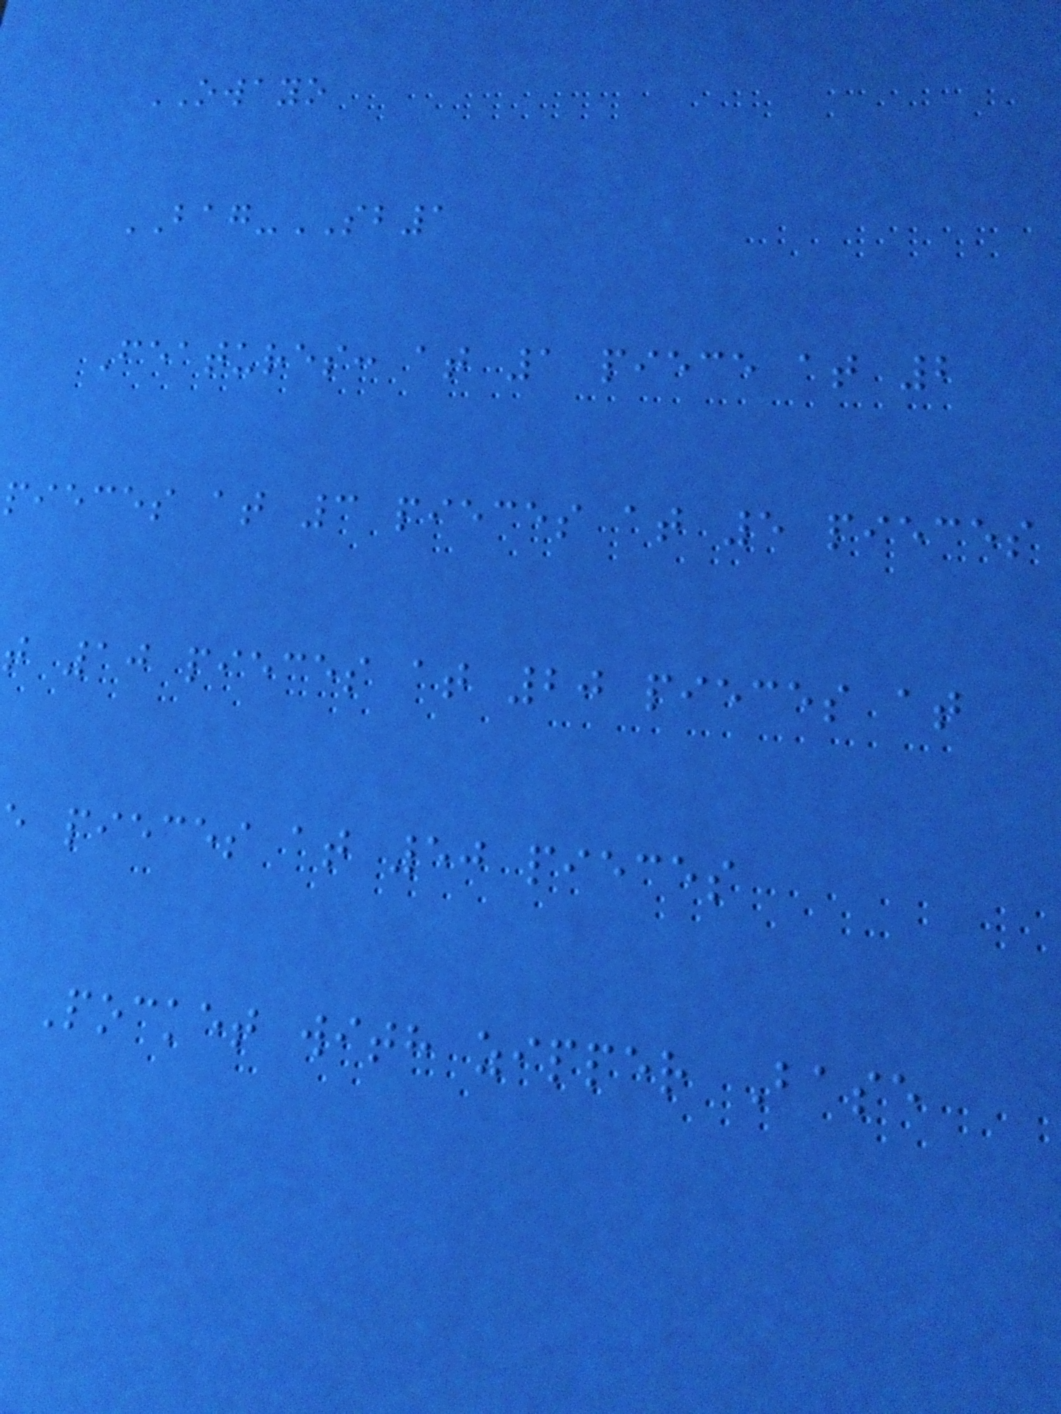OWAYO
BAG-SB1
Features: at 1 piece at 2
pieces at 3 pieces at 5 pieces
t 10 pieces at 20 pieces at
e pieces at 50 pieces
Pocket with zipper Base
